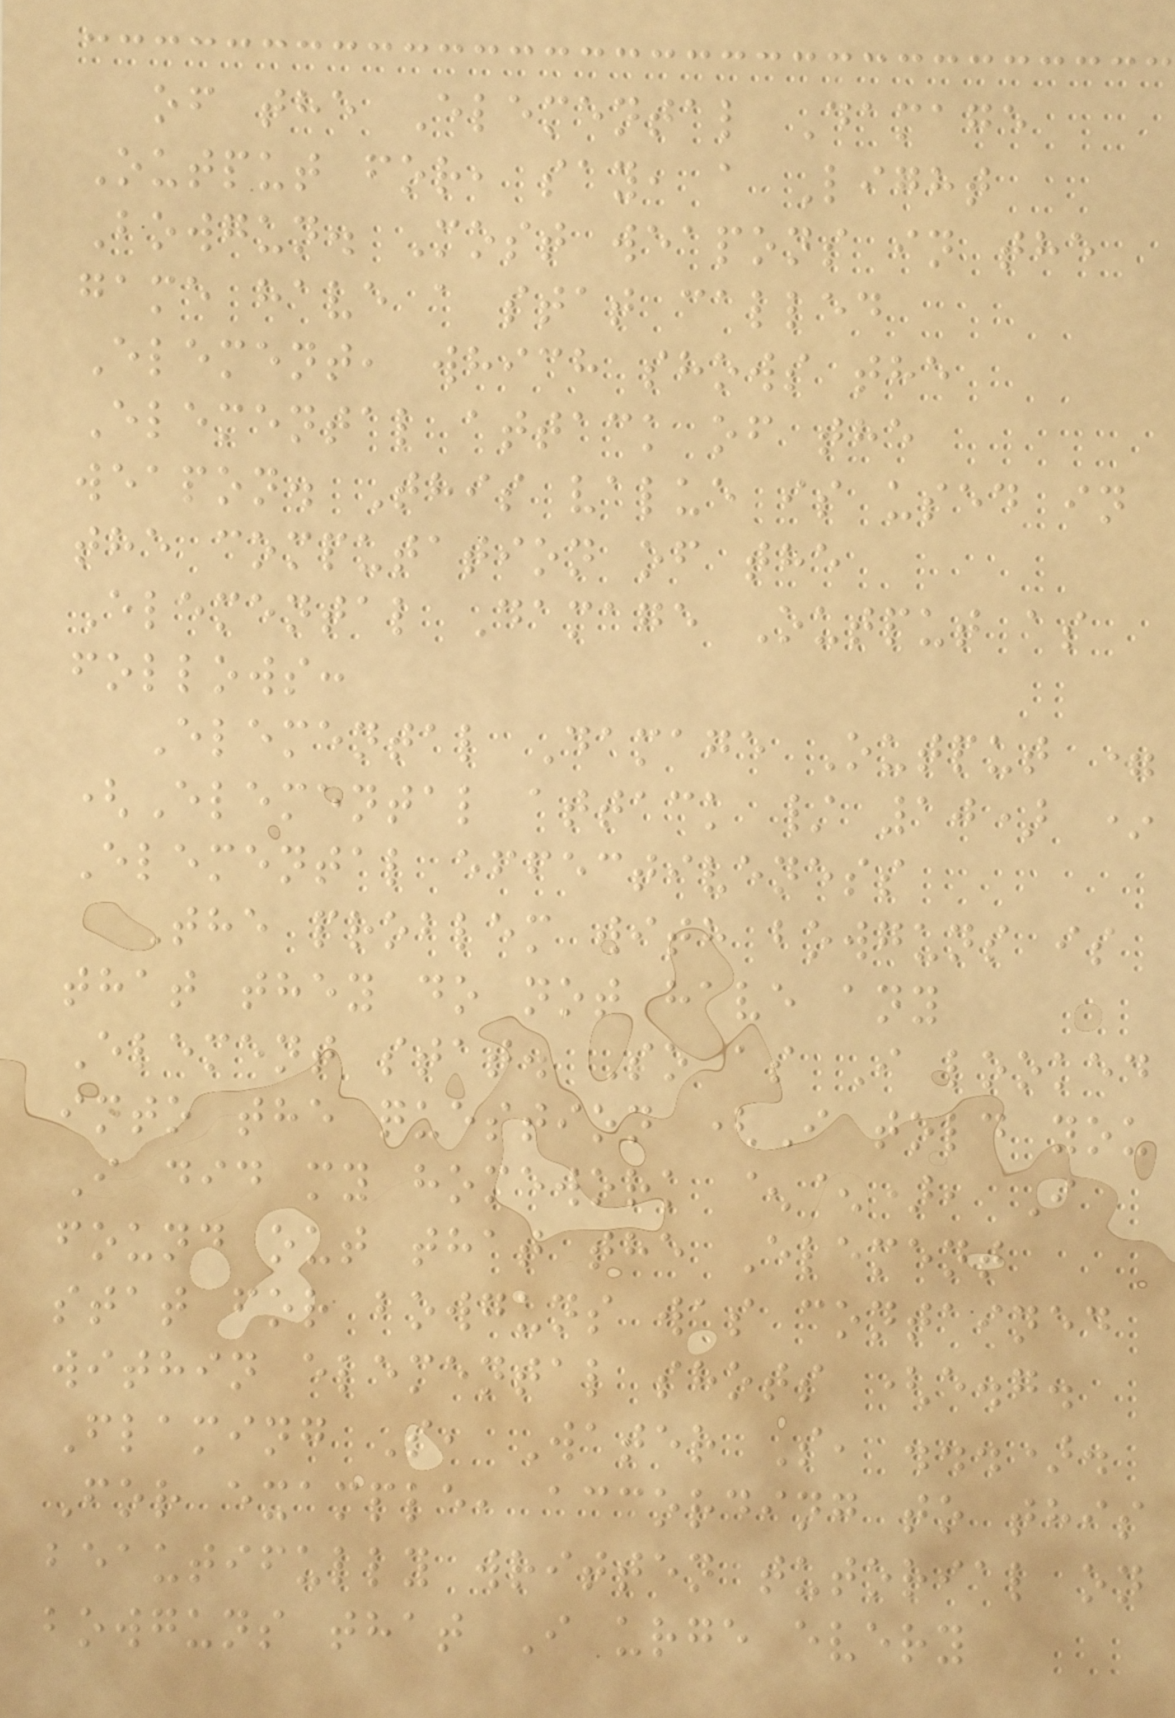of the Elemental Damage
Output for, say, a Light
Bowgun. Most weapons in the
game have a stat called
Element, which shows the
Elemental attack of the
weapon. This value is used in
the computation of the
Elemental Damage Output as
follows:
Elemental Damage Output =
(Elemental attack / 10) *
Elemental effectiveness
The problem with bowguns is
that they do not have any
Element stat. So as I looked
into the question (I told you
I did my homework ^^), I
found out that the Element
stat for bowguns was contained
within elemental shots (e.g.
Flaming S, Water S, ...).
For example, according to this
beautifully written tutorial on
bowguns that I urge every
